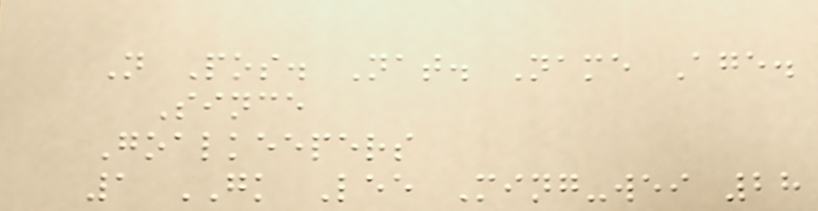N Pos. Nat. Name Age.
Since
Goalkeepers
1 GK Lee Ming-wei 28
